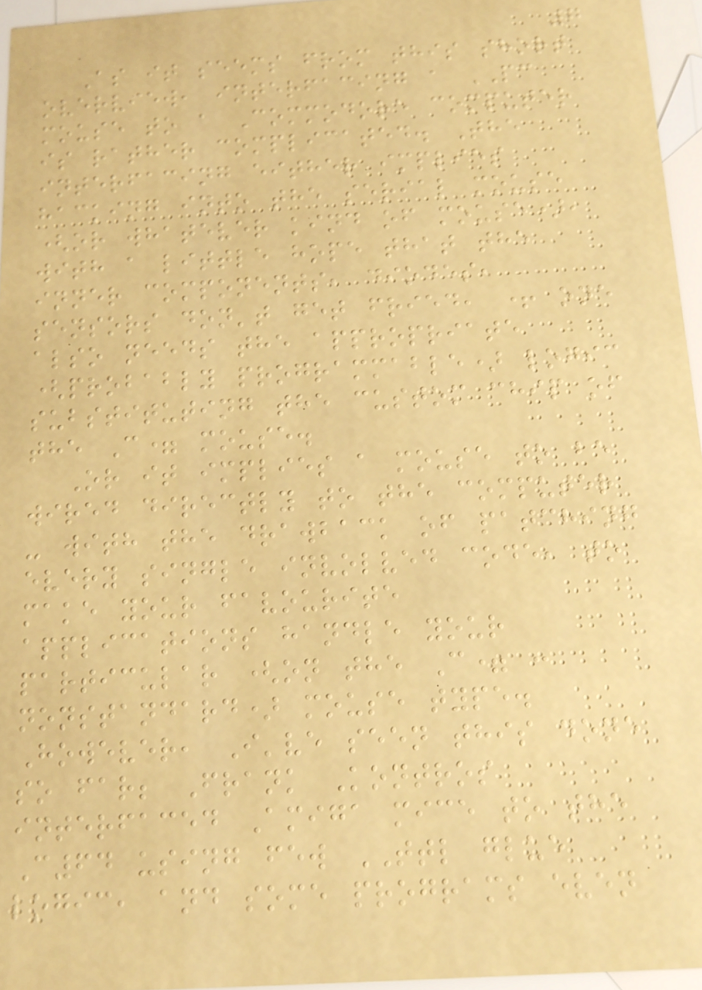7
As it seems from this short
overview, interfacing a PC
mouse to a Commodore computer
is rather complicated. The
interfacing either implies
hacking into the serial mouse
(or whatever kind of mouse),
with a little hope that the
inner components, diodes,
sensors don't get fried, + one
also needs the appropriate
(probably programmable) logic
substituting the custom chip of
the C= mouse.
Or it implies a mouse to be
wired directly to the computer
- with the drawback of patching
every single involved code, to
make your favourite
applications handle your
particular (on the C= :
nonstandard) mouse type.
However, I've seen this done
so far; Frank Kontros
interfaced Amiga mice to the
C64 using few TTL glue
logic, and some programs even
